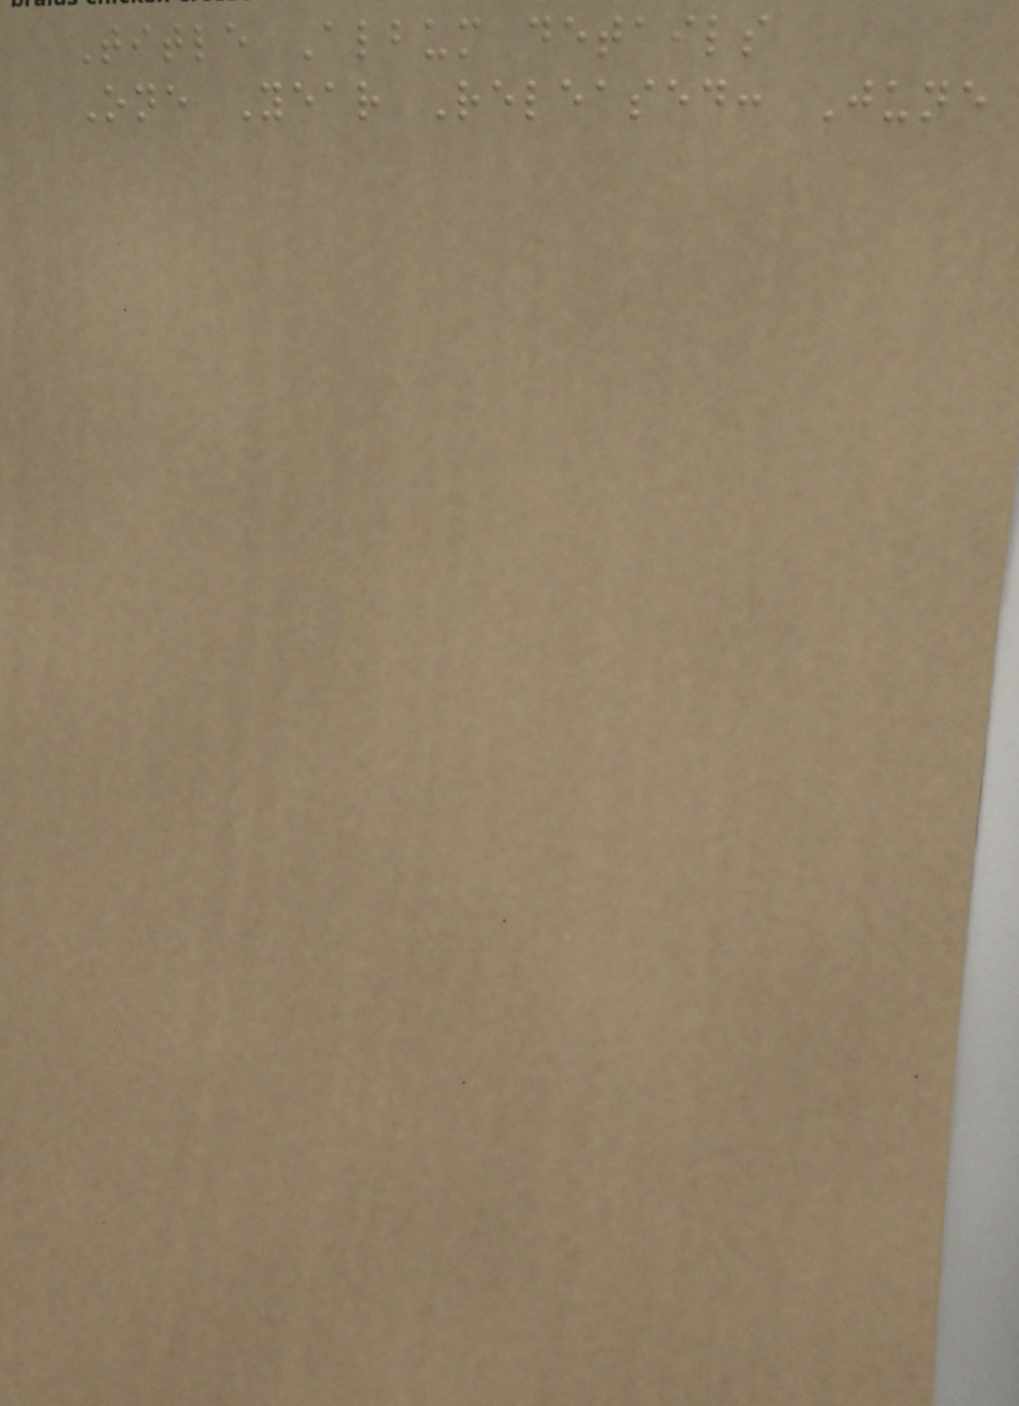Title Album details
One Year Released: June
